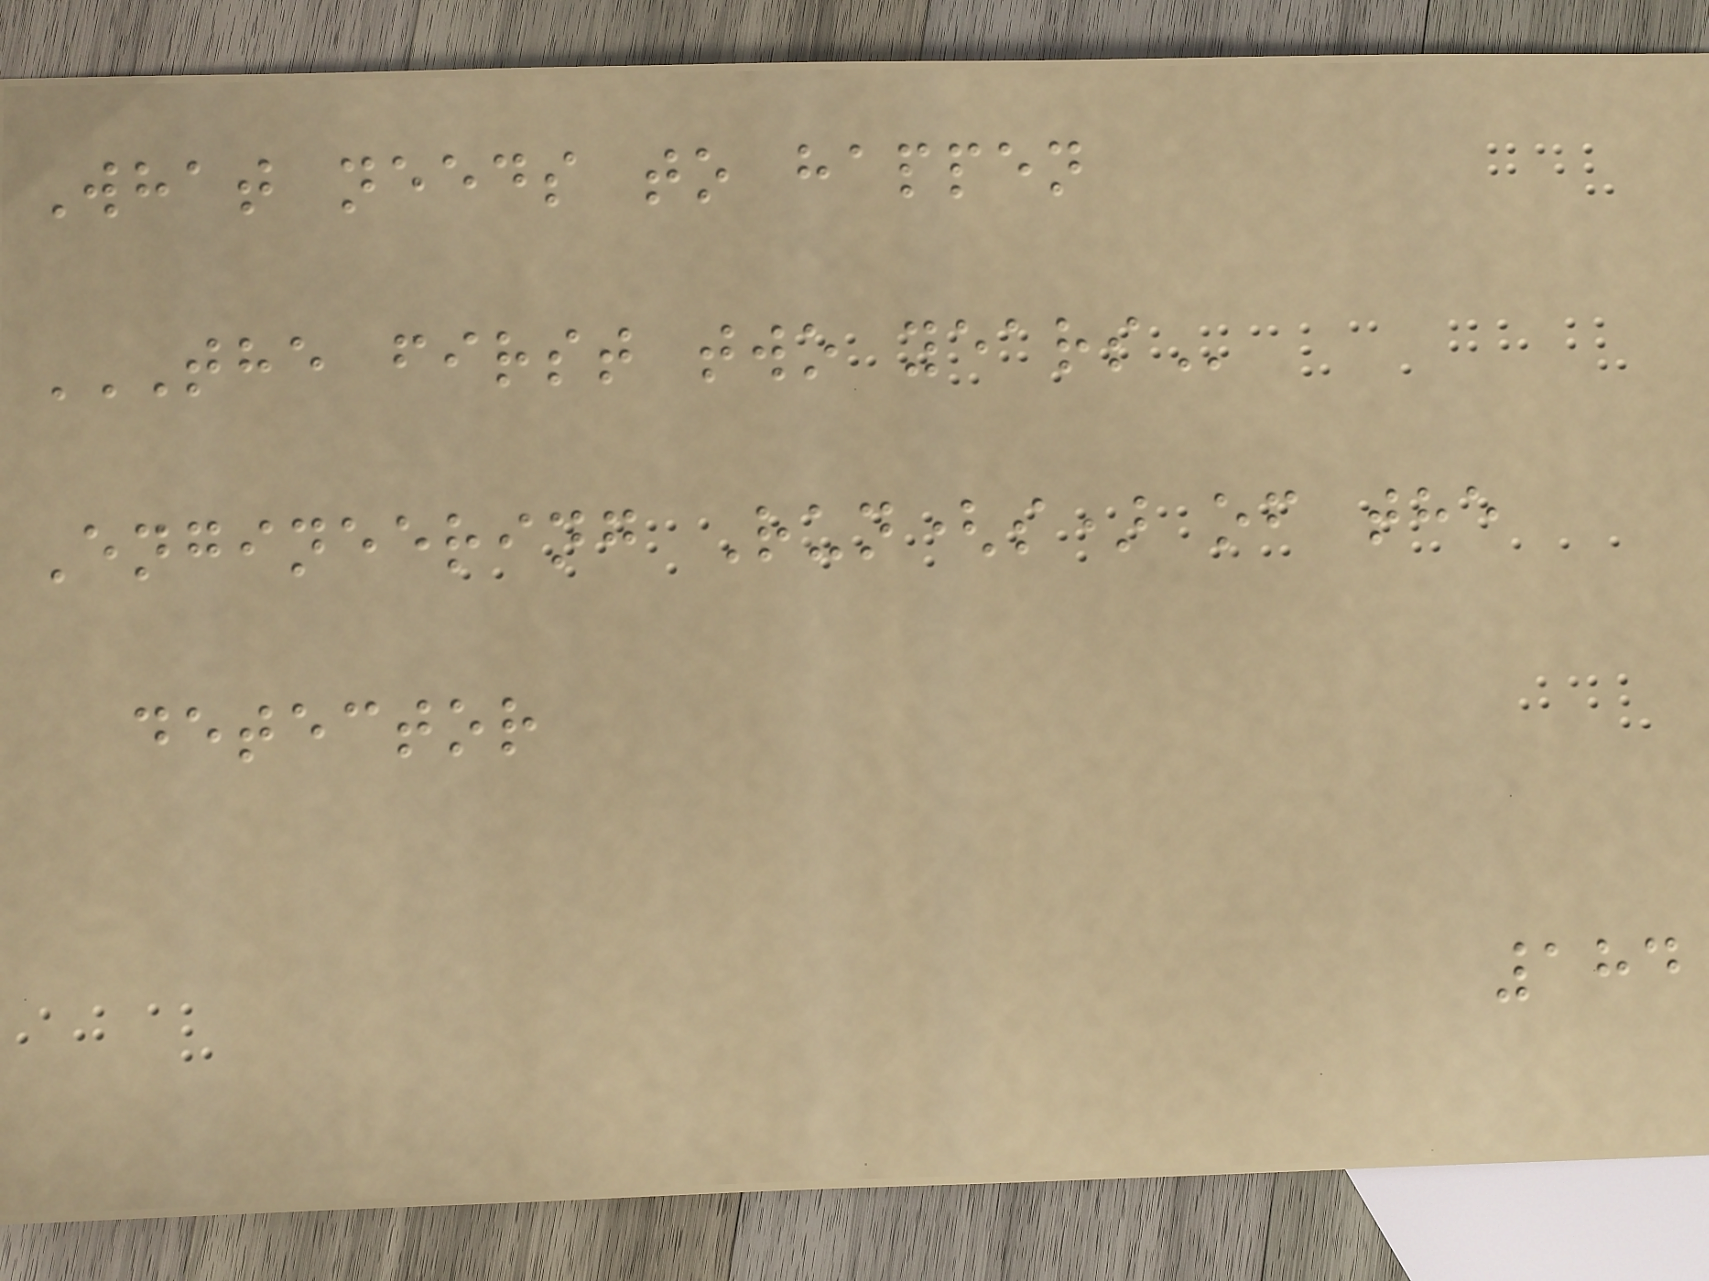What needs to happen
THE FIRST TWO YEARS
Engineering Run(s) of the
detector
184
